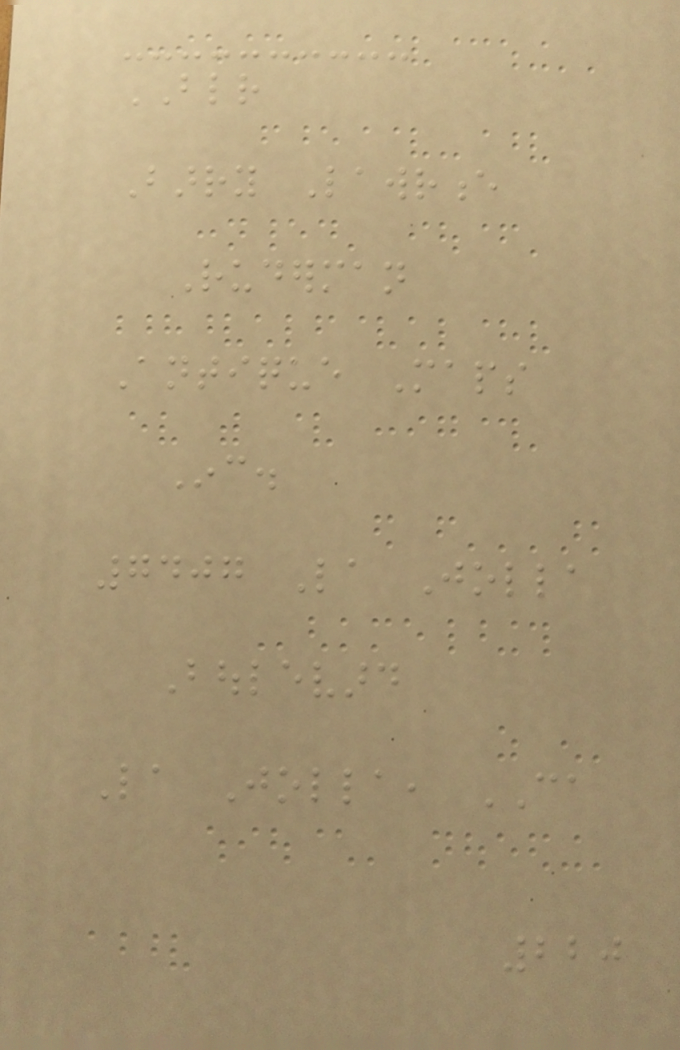BLR
Barry Lawrence
Ruderman
Antique Maps
Inc.
7407 La Jolla
Boulevard
La Jolla, CA
220
